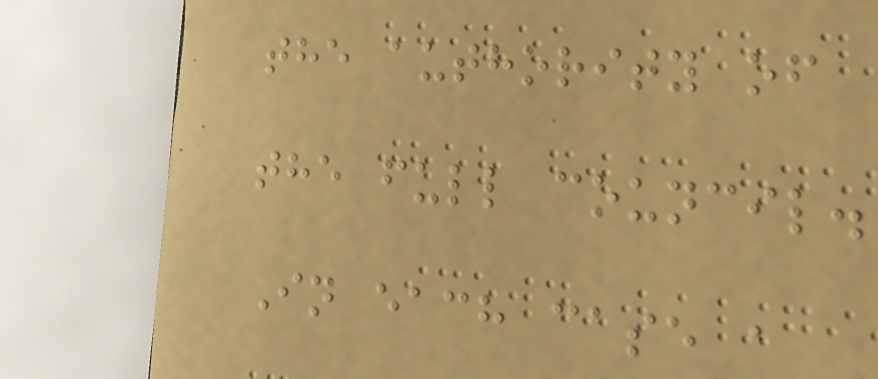the authority of
the full council.
In each case a
